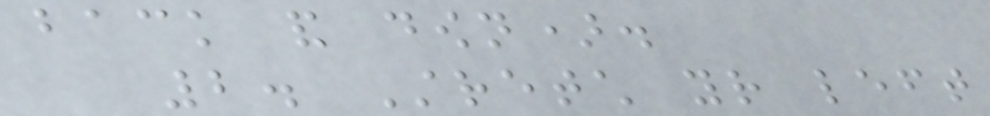back and down).
2. Stretch your left
